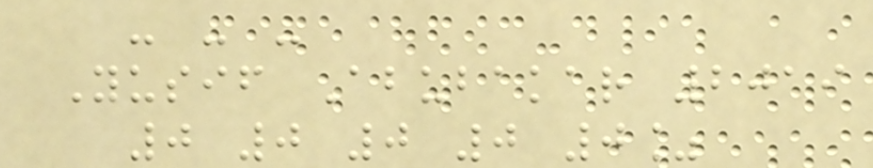- - -
Yusif Abubakar 2019
0 0 0 0 0%
